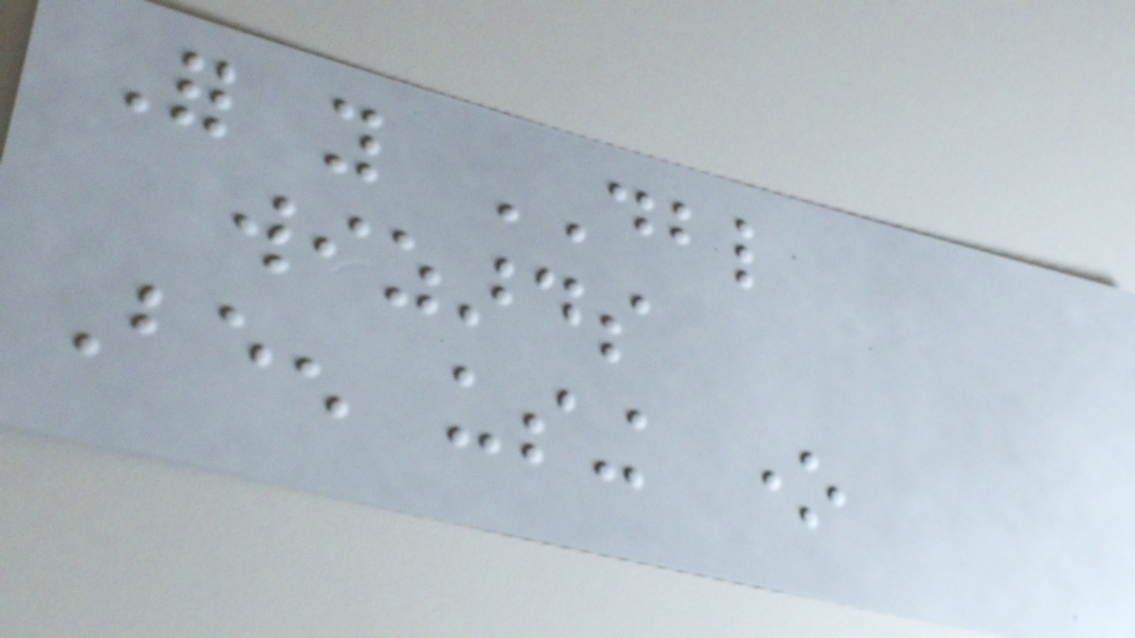For you DBL
wizards
Been using one
